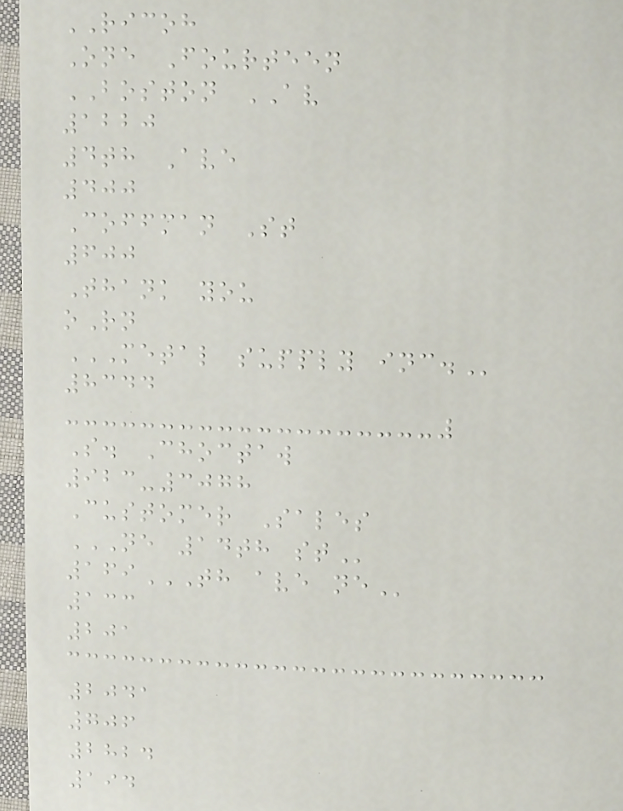RICOH
One Fourteen
BOSTON AV
1220
4th Ave
400
Coffman St
600
Thank you
oRn
METAL SUPPLY INC.
8344
S. Choctaw
923-3078
Customer Sales
NE 14TH ST
169TH AVE NE
133
201
2041
706
2824
194
